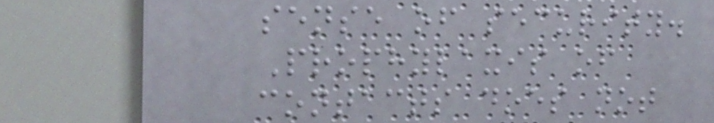sense of security.
Prophylaxis of
contacts does not
